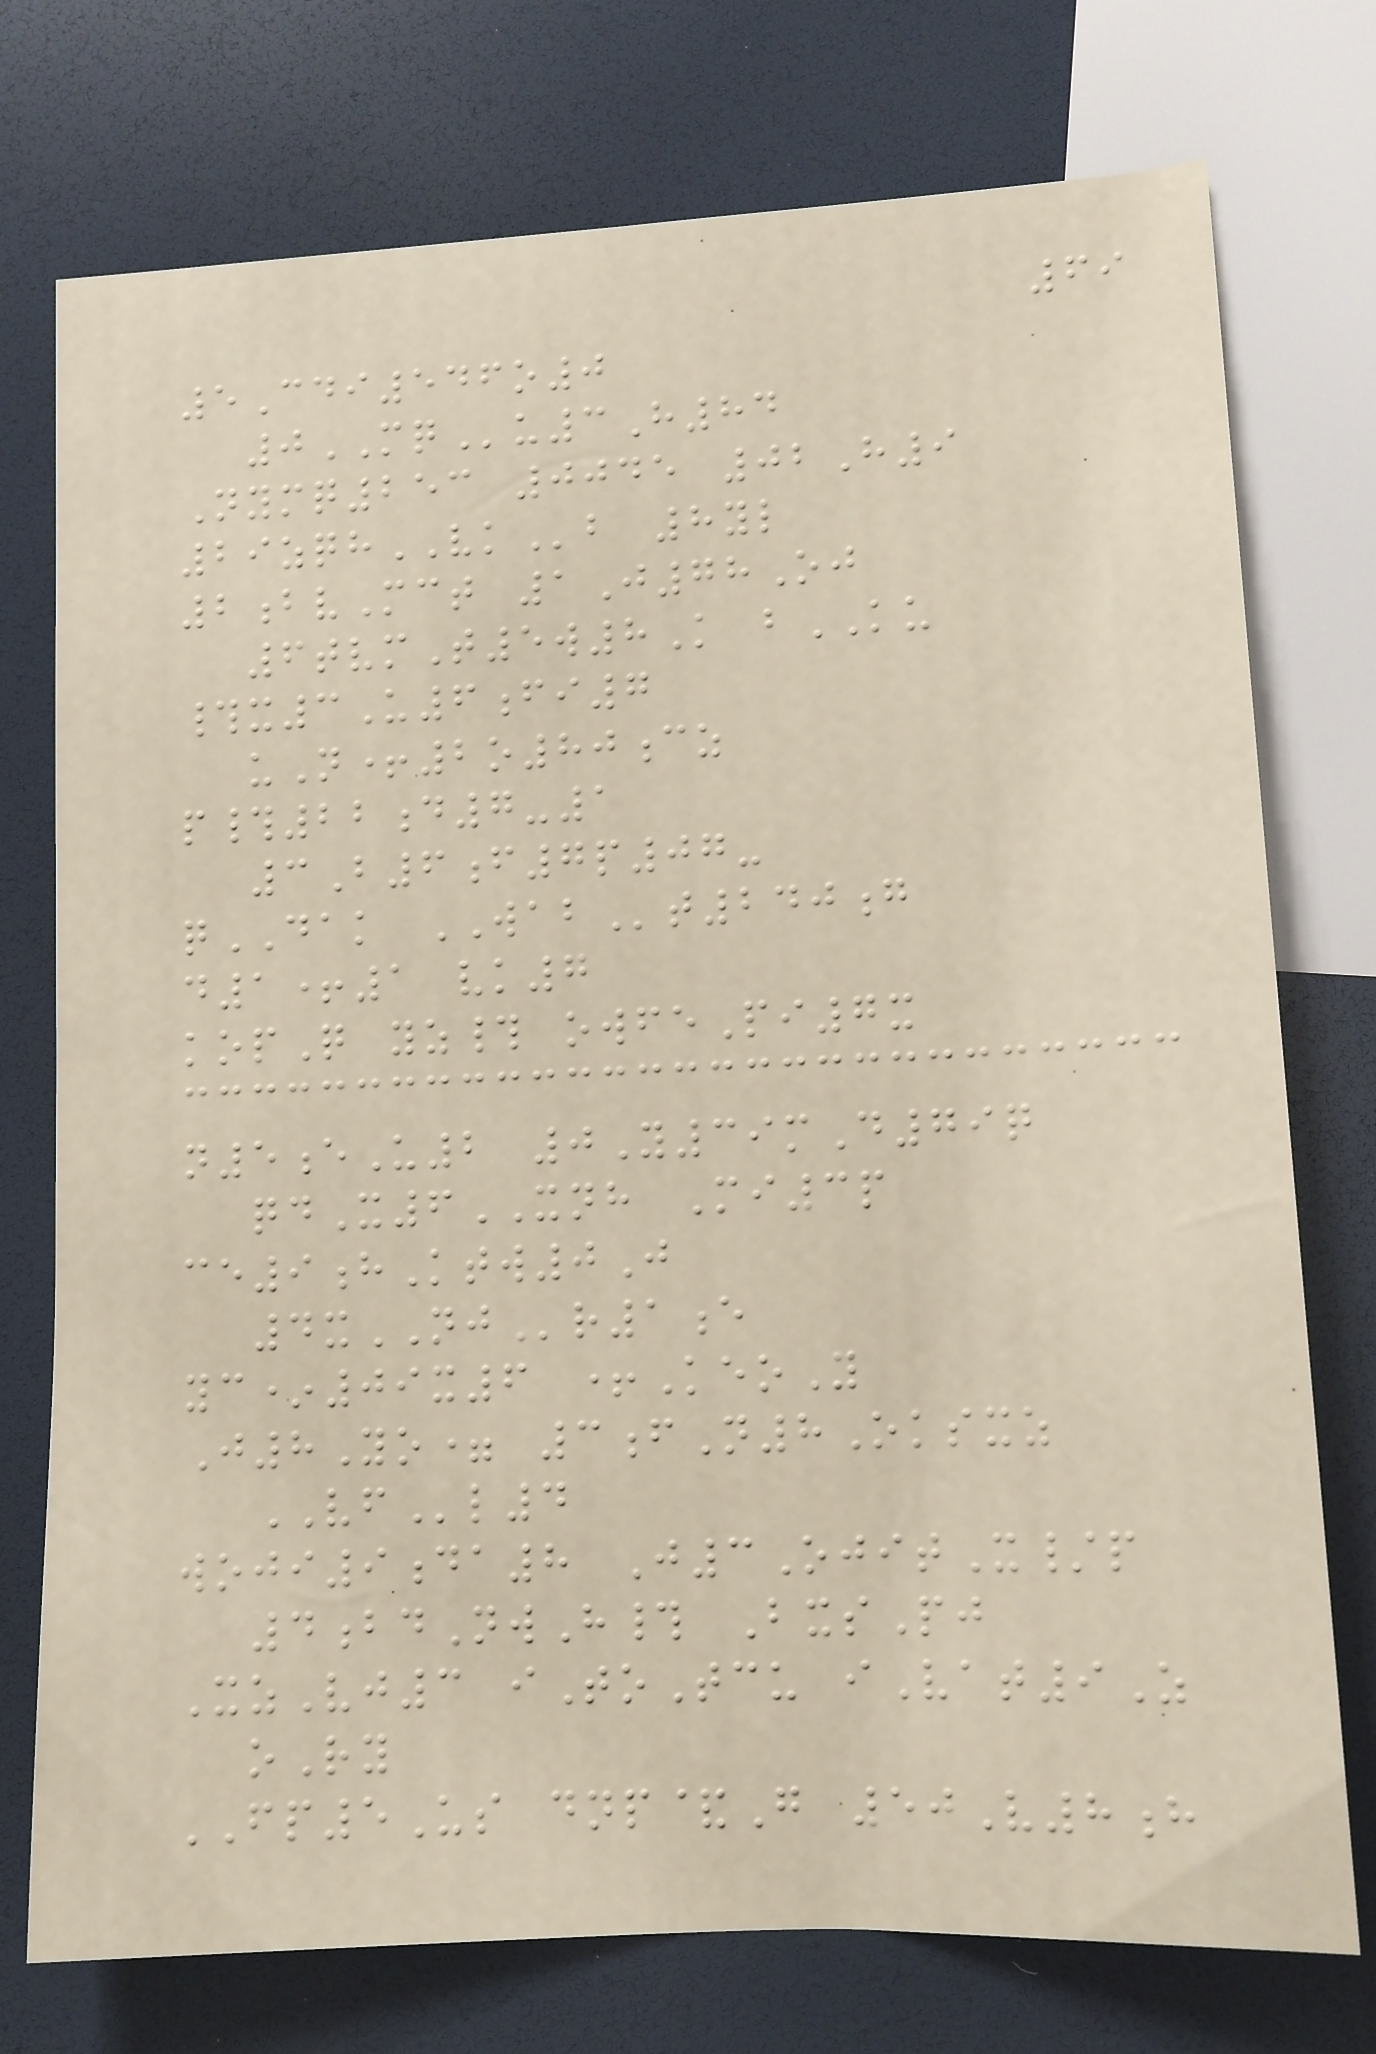69
5Cdi546o0
0MQu3H84
Nymq253 0045 02H9
29zqhVKb 8yl
2bvMct 1J78Oj
6tvmT5w8K bKU
#x3U6fi7
uN+2o80cz
p#22d7-1
3B6f7p07-
qDAK WABt240g
d1+1 vk7
kopQ yz# owfePi7x
n5eU2 0Y39mD79q
qdX6XNH Mi3p
ce9hKtw0J
4xNJr1e
yc*09x6 +KeoY
J8Yo= 3fN8Oksxz
VFl4
woji9da8 J3OjitX/p
4bdNwH# BxsPj
XzVj3 iToTcu iVat9Z
oRy
FP5Us dnp&G 50V8h
